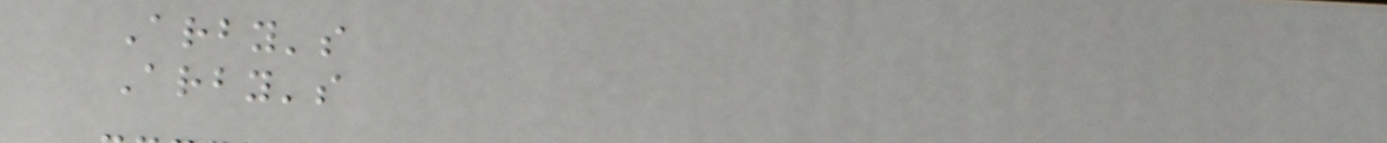Arby's
Arby's
